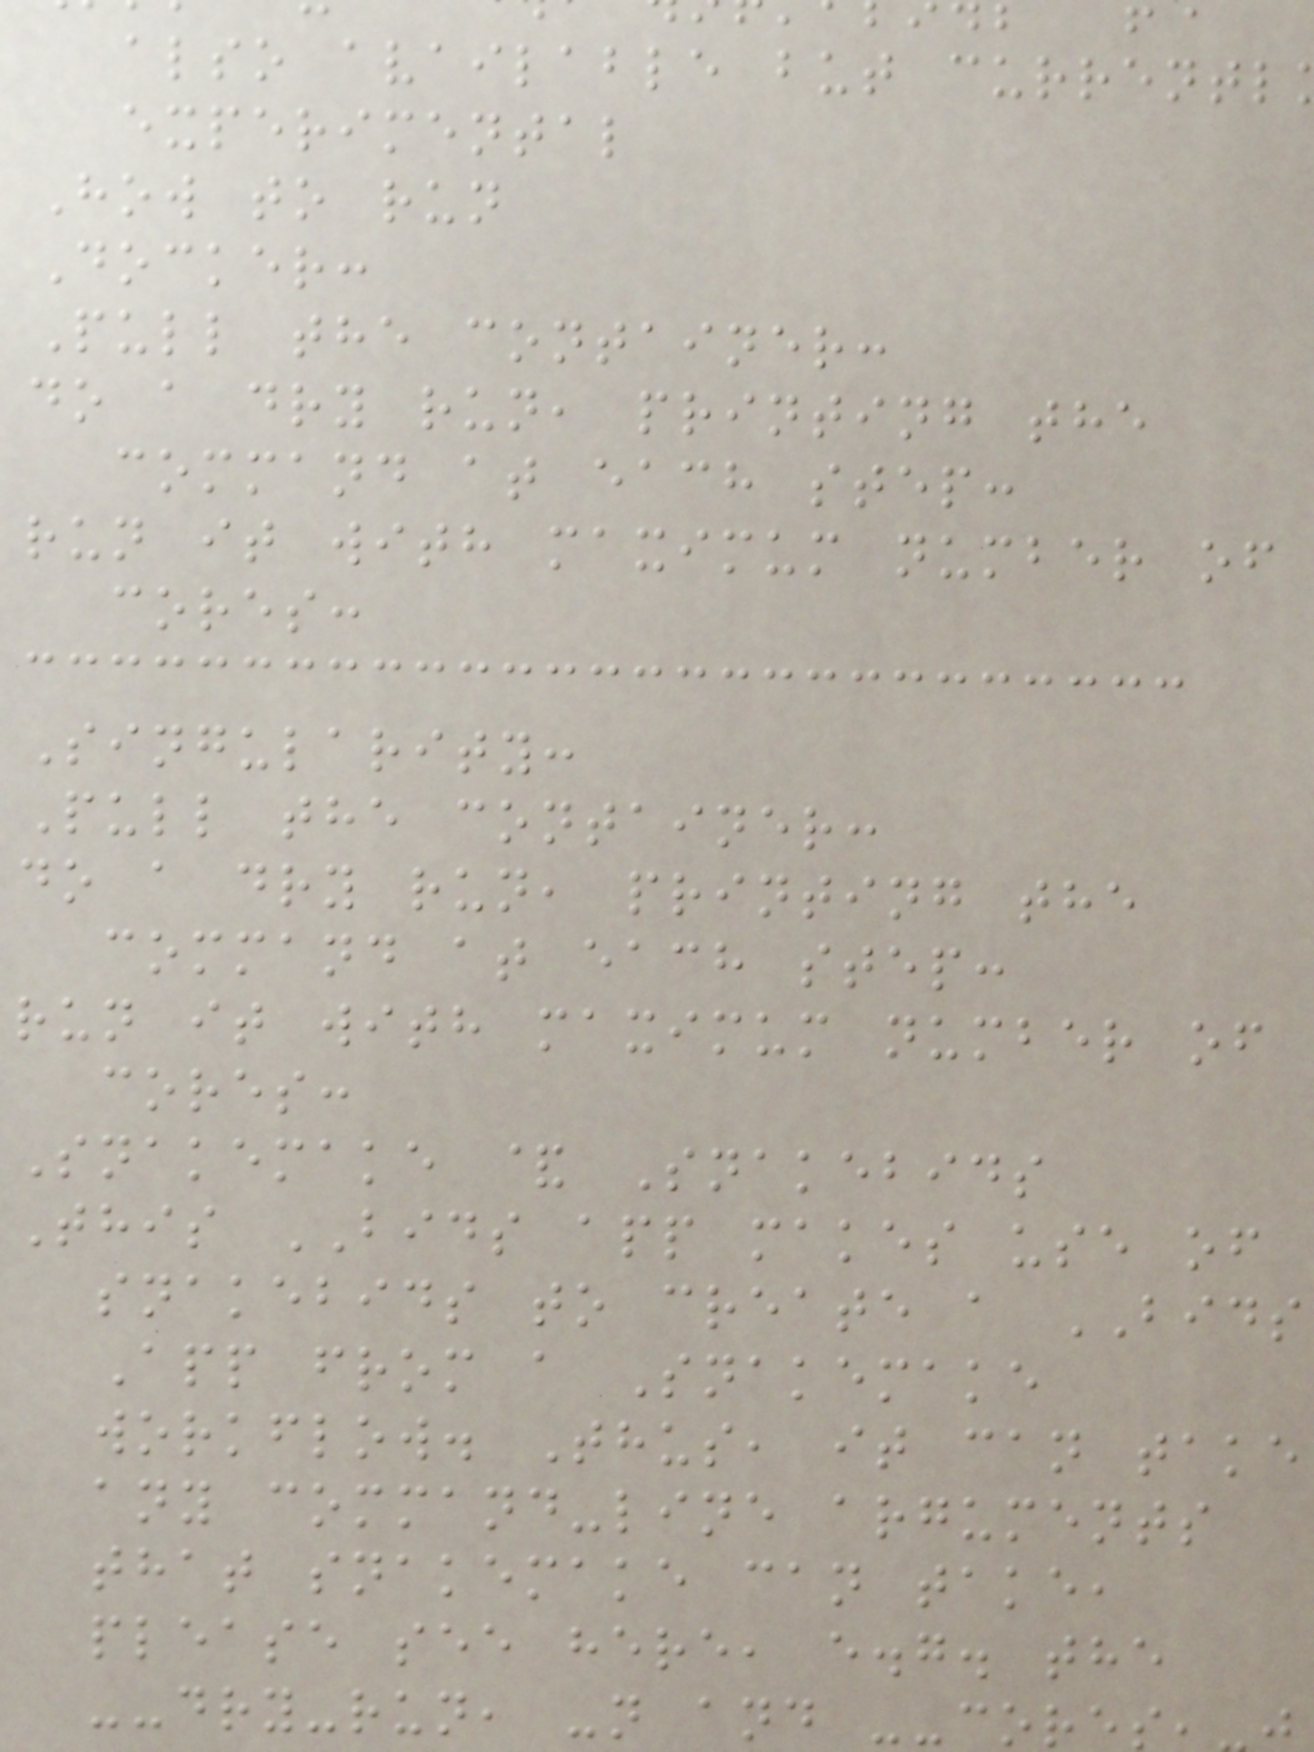also available but currentl
experimental
How to run
Docker:
Pull the container:
do a dry run, printing the
command at each step:
run it with maximum number of
cores:
Singularity:
Pull the container:
do a dry run, printing the
command at each step:
run it with maximum number of
cores:
Snakemake & Snakebids
This BIDS app makes use of
snakebids to create a BIDS
App from a Snakemake
workflow. Thus, it can take
any command-line arguments
that snakemake can take,
please see here, e.g. the
--dry-run, -n and --cores
